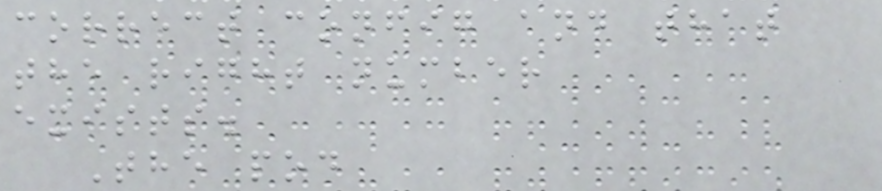correct config and that
the right number
exists.
The pod
